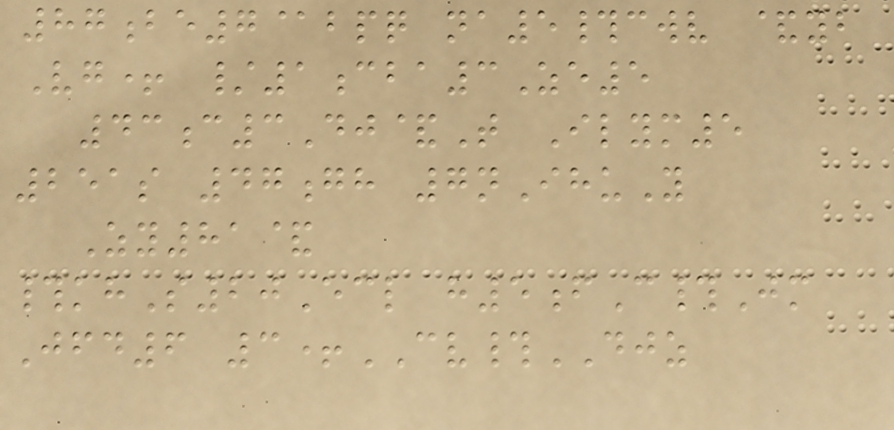87be7@bpq na5#cwv &yb
Vg+ /1cba3Ze5
43c3Dj&T Ilym5
251s 47gh 7nIhuY
Zy81&
#khS20Ecl h5fC#Jm
Jfd6 3+CV#DJZ
